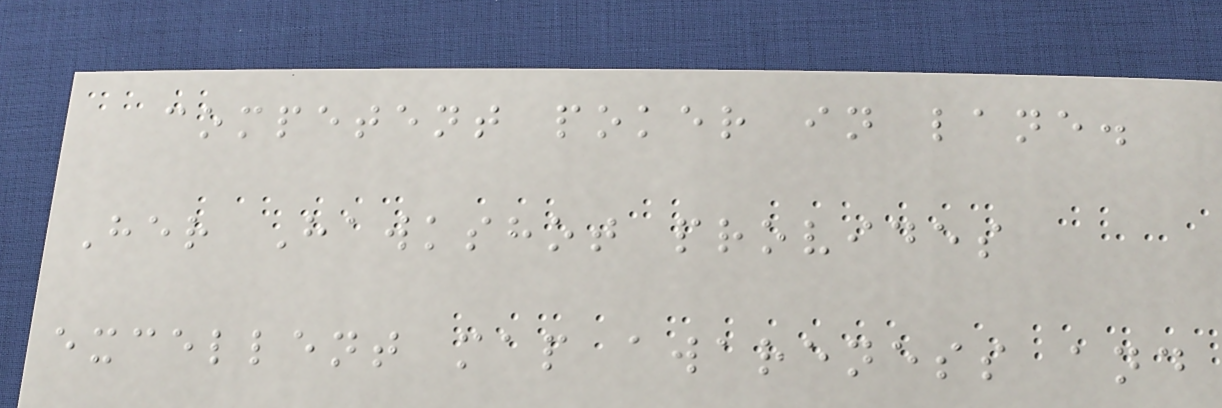competent poker in lane.
Her Hawkshot provides
excellent map awareness and
